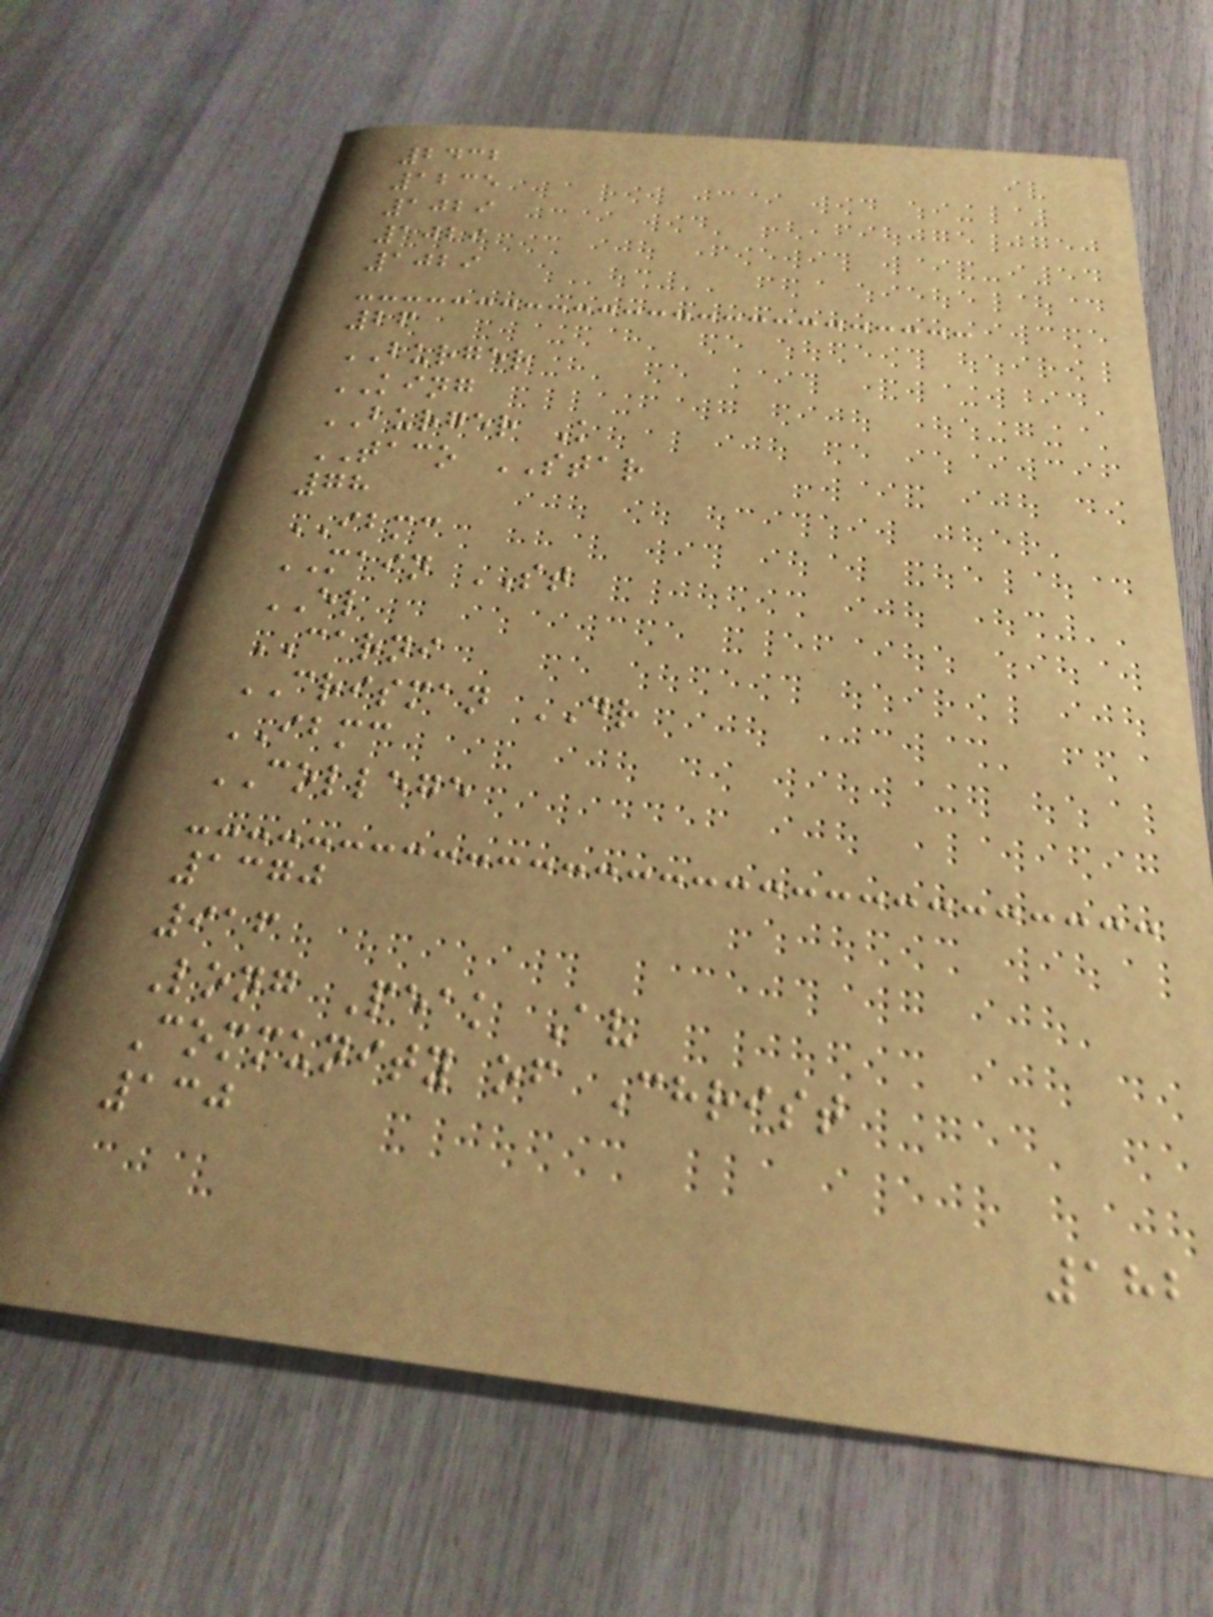2432
1235
1029
1029
1029
26
BURGER
KING
BURGER K
TACO STAR
78
IBMC
MAIN ST
EL
CARNI
CRISMAN DR
IBMC
COLLEGE
1370
916
Long Peak Av
Community of Christ
130
182
